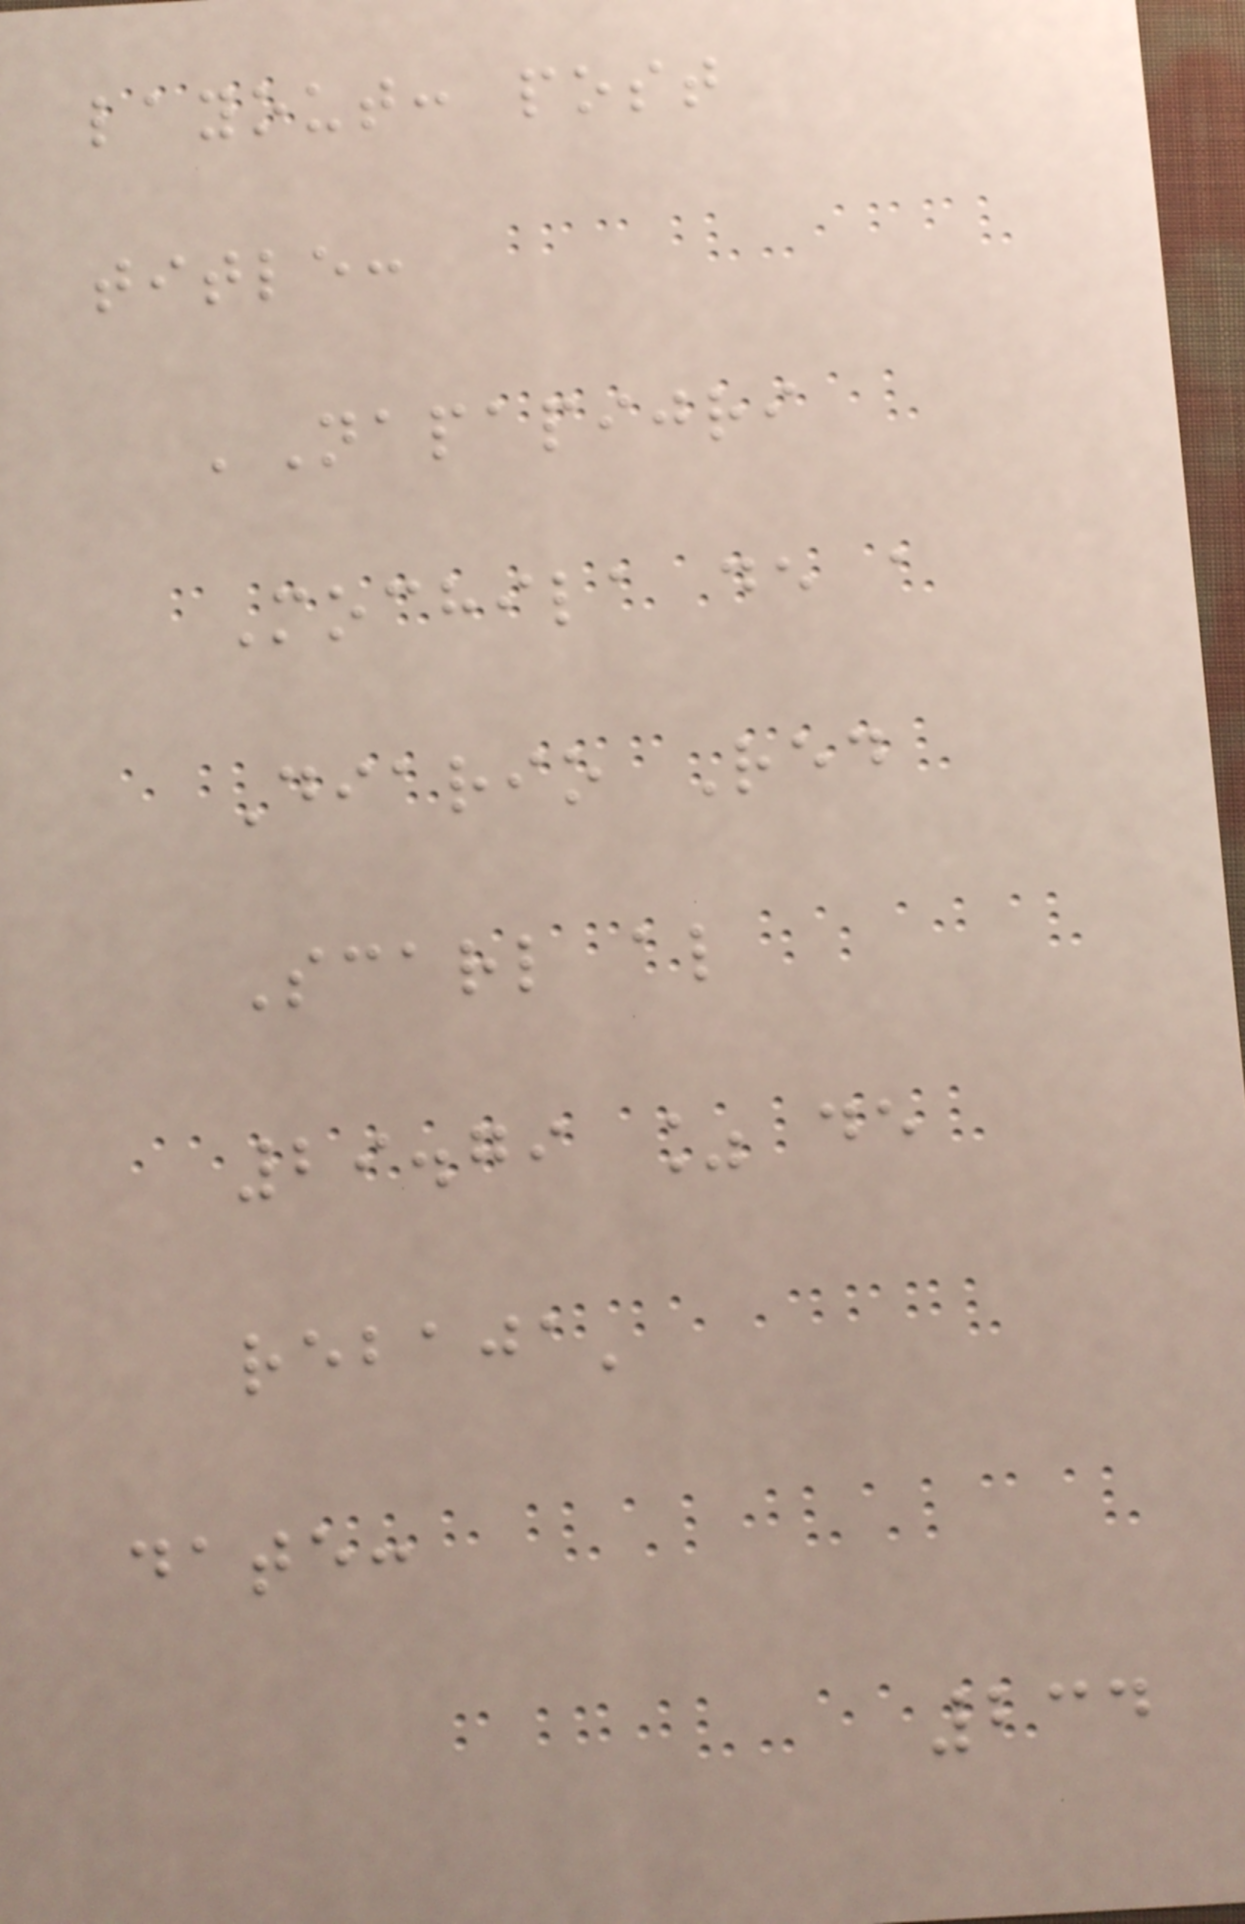layout: post
title:
'Napapijri
Mochila de a
Diario Red
Scarl al
29.79 % de
rebaja'
date:
234
